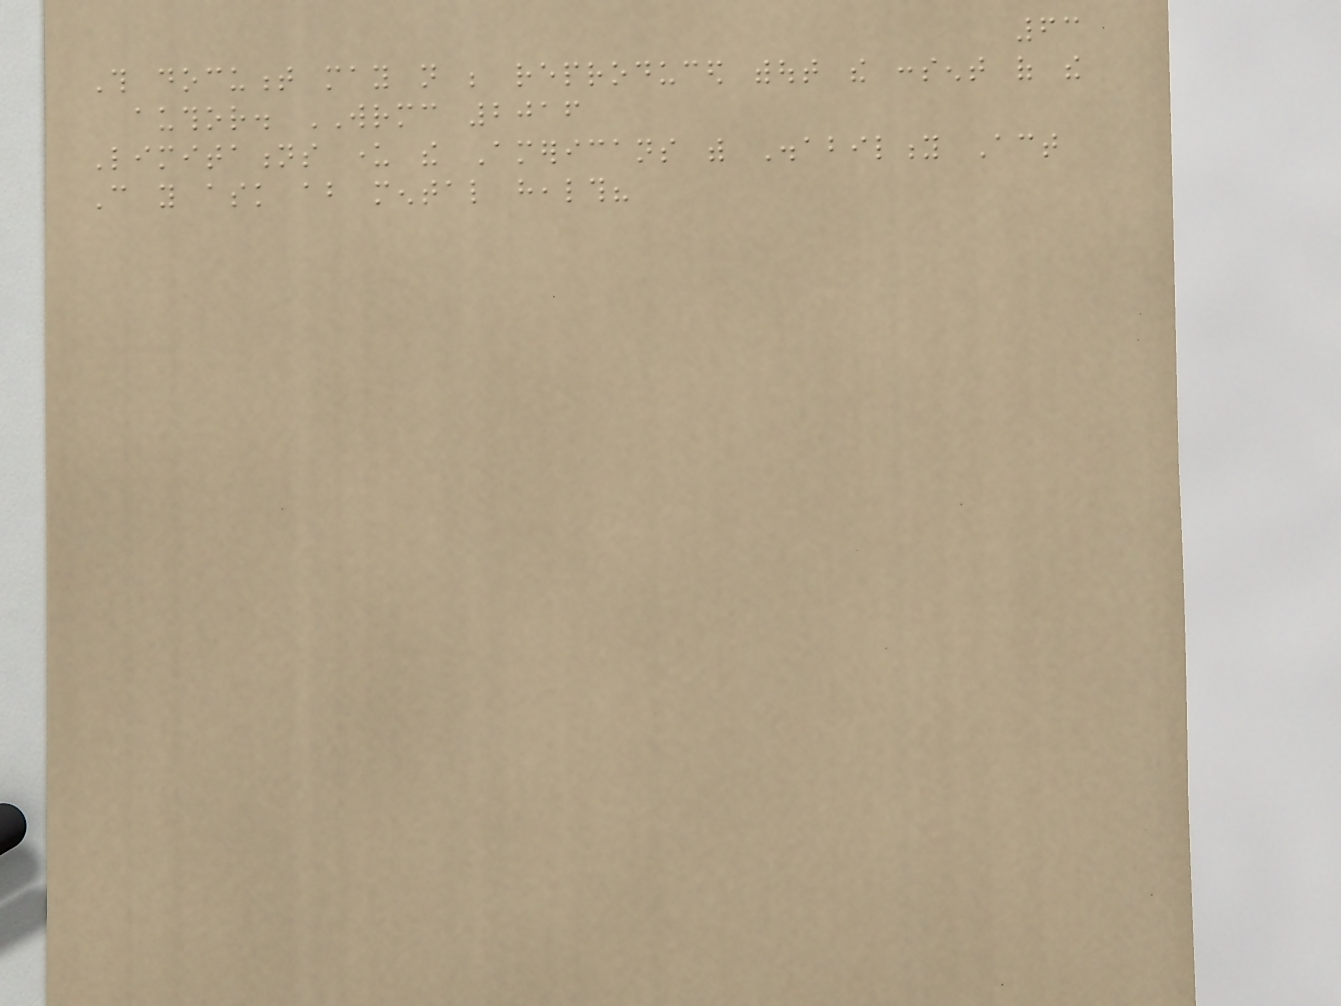63
This document may not be reproduced without the consent of the
author. WRMC 2016
Limitations under the Americans with Disability Act
Can you ask about mental health?
